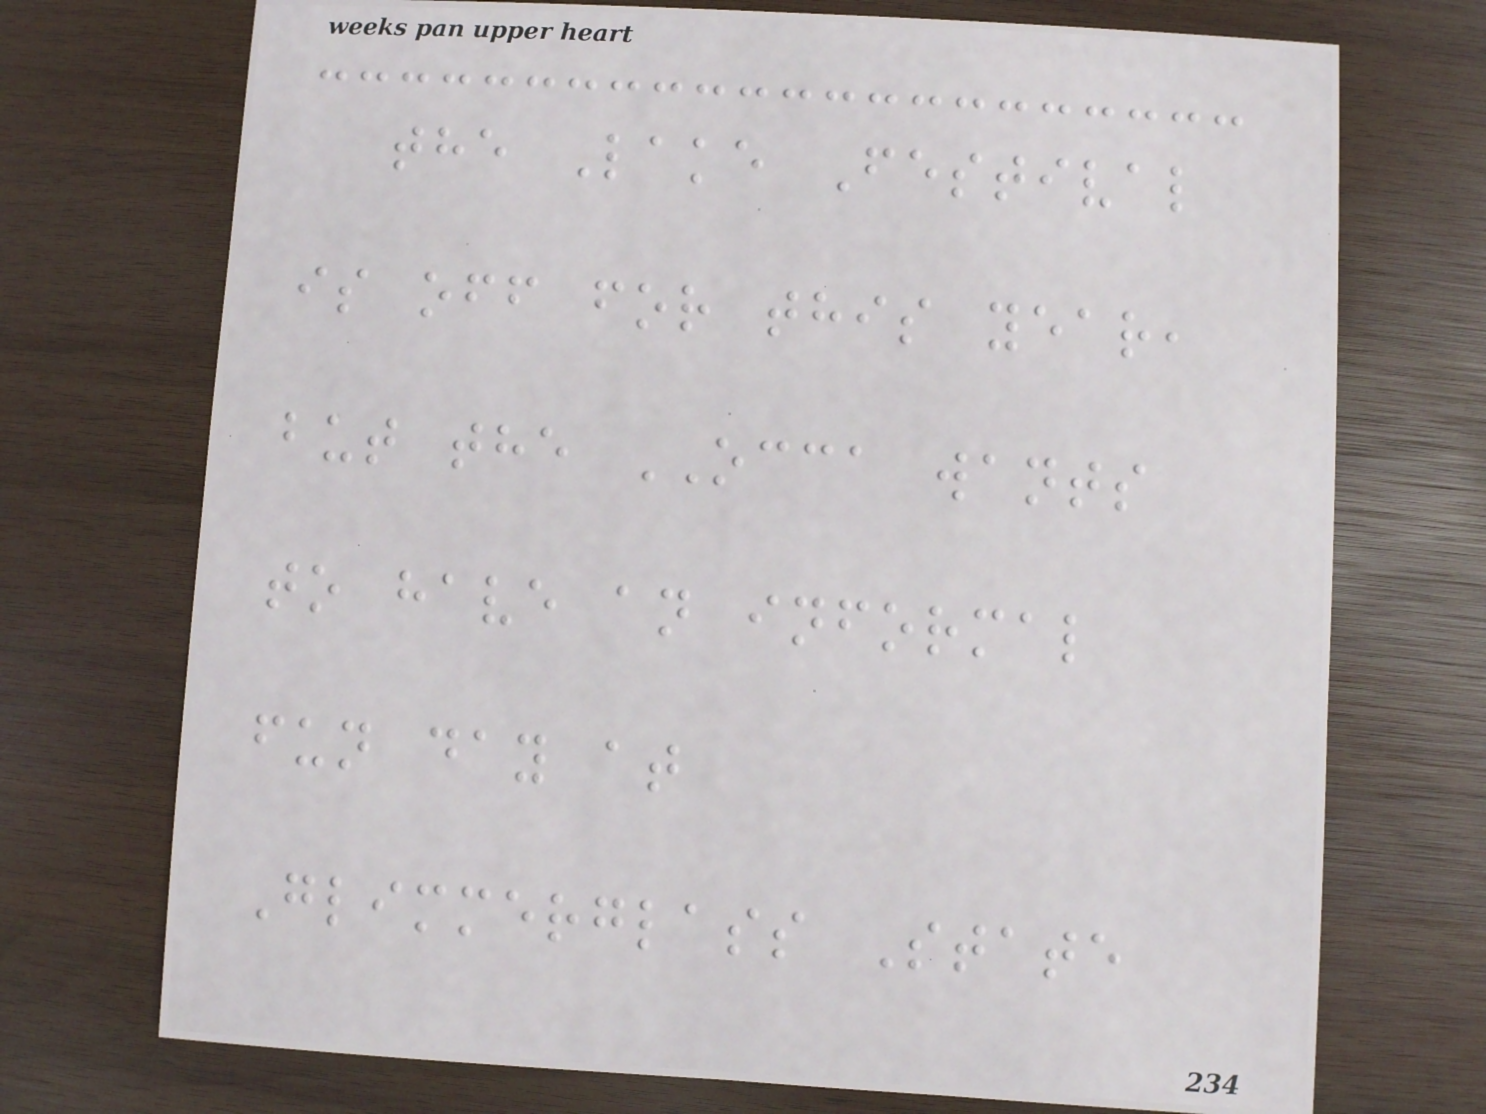the Lake Festival
is off for this year,
but the OCCA wants
to have an informal
fun day at
Glimmerglass State
